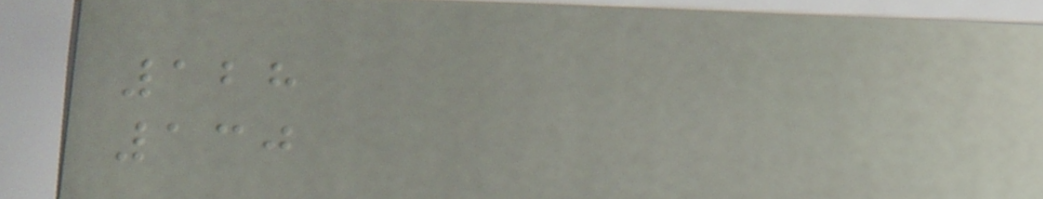128
130
